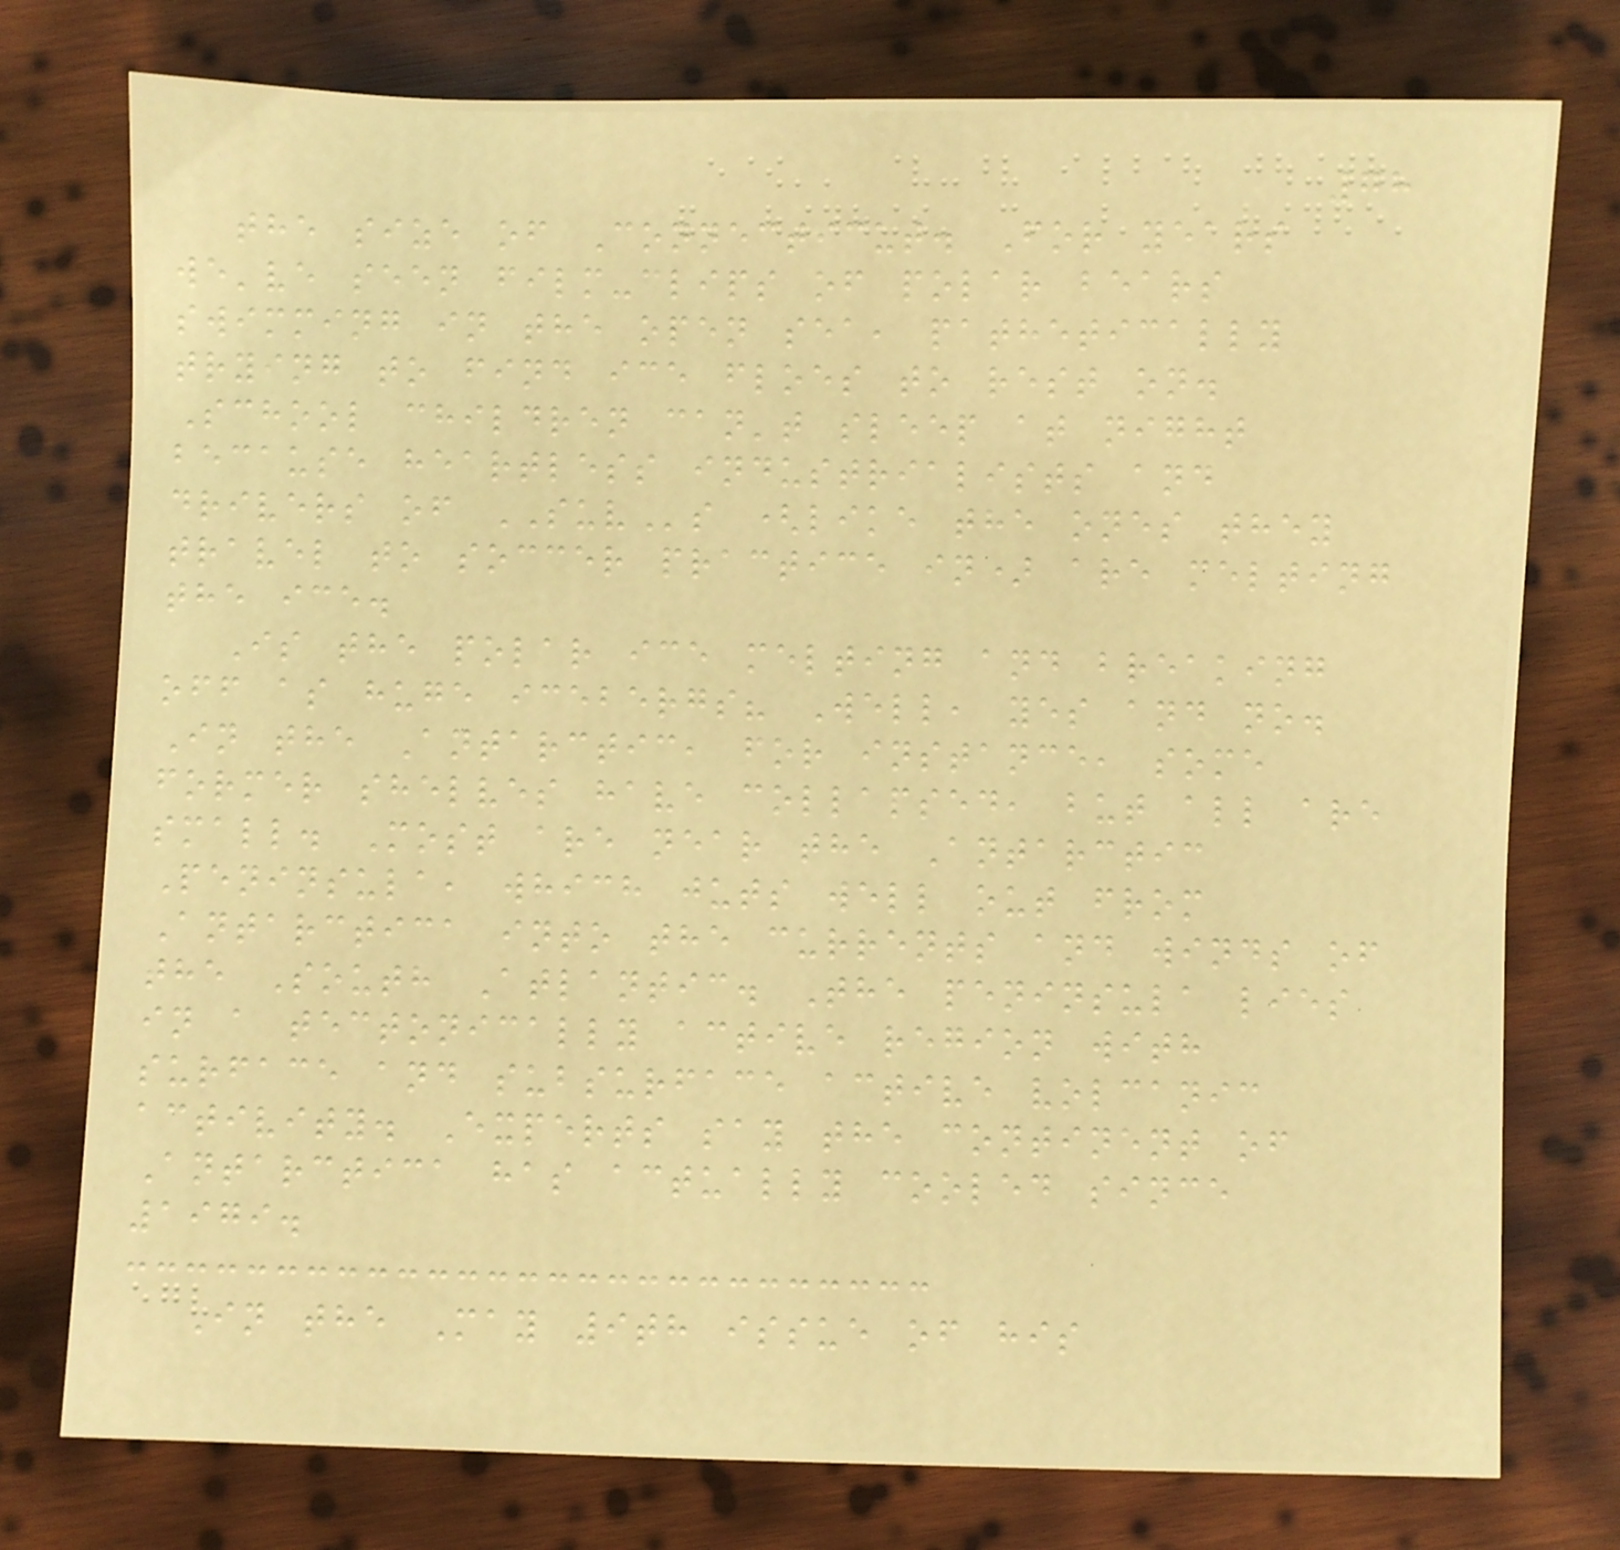78
the size of Connecticut. For years
we've seen film-clips of polar bears
swimming in the open sea, pathetically
trying to find ice floes to rest on.
School children can't sleep at night
because heartless industrialists and
drivers of SUVs (like the ones they
travel to soccer practice in) are melting
the ice.
Is the polar ice melting and breaking
off as huge icebergs? Well, yes and no.
In the Antarctic, for instance, some
former shelves have collapsed, but all are
small. Most are near the Antarctic
Peninsula, which juts well out from
Antarctica into the currents and winds of
the South Atlantic. The peninsula lies
in a tectonically active region with
surface and subsurface active volcanic
activity. Experts say the continent of
Antarctica has actually cooled since
1979.
In the May 9th issue of his
